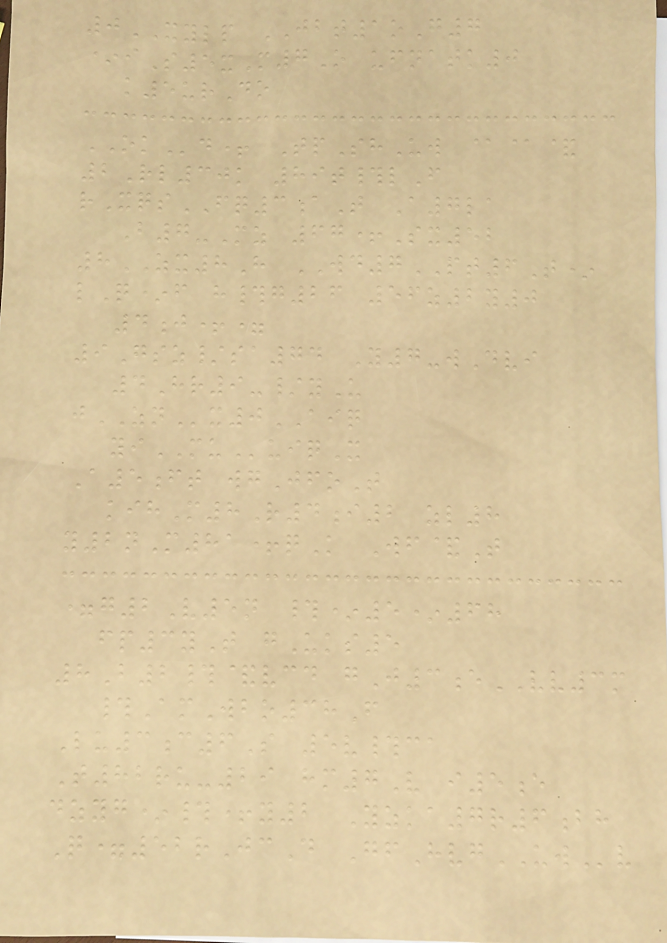0XYLP JBT1oG7
*iS5xM7O ufnatk0
k5urDo
OKd+ TpShUw @@&
2Rl30k 89t#lF
rXqsFQ3aT A7la
B7-Mz 67+Sx52
8ZX8H WD7PT6T*
lQ*f h#g26 56z2y0
4j+=
9Gsz/sa74 Y7-wDvi
4Hr9-/yU
jZNx0AIQ
yiMUuiqX
A5ft wgJfoT
kihM8R4i2 zl8
y2nM81+qK Wf&T
=g2V5n #*5*68
fp3yT gUks5
8B2#&vcd gJ3eVV3m
#AmWbo38F
Lu3c6S 5v#ca
T82ru-29 hm7V i5e
dzyg*#+y2 Yzka7r6bh
Q=52rJcD GfHvgUWv
